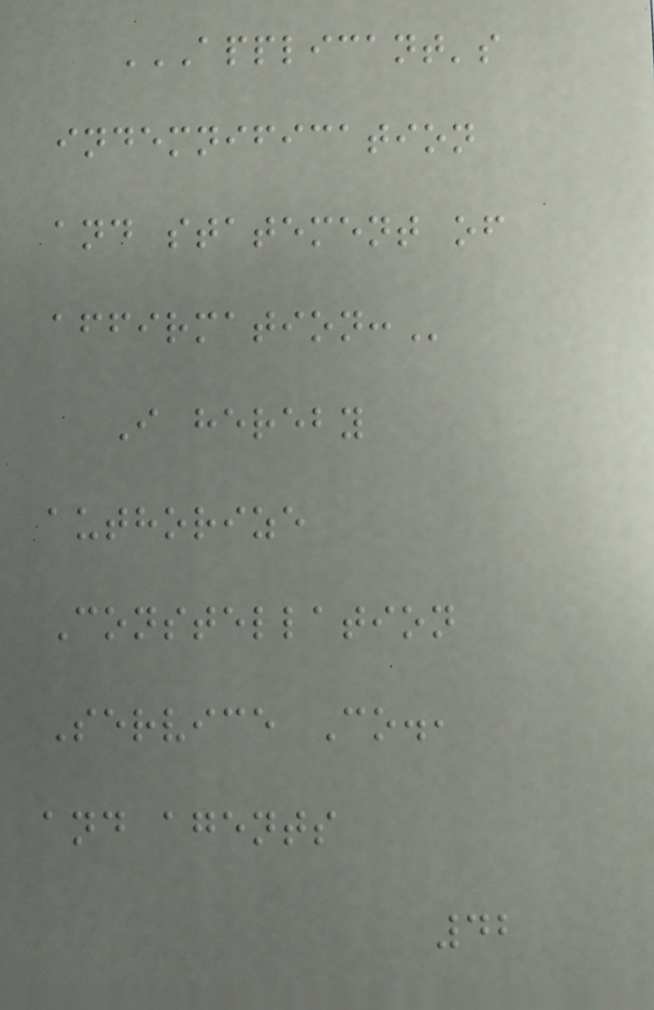APPLICANT'S
INDEMNIFICATION
AND STATEMENT OF
AFFIRMATION:
I hereby
authorize
Constellation
Service Co.,
and agents
42
